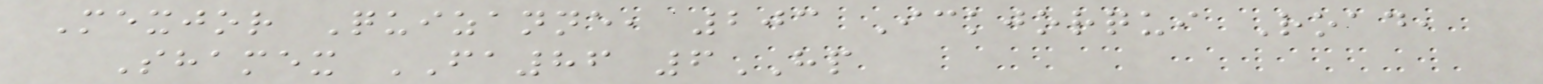Mexjor Quizanne, 203 Ickjorqui Road,
Shamex FA86 6HP
